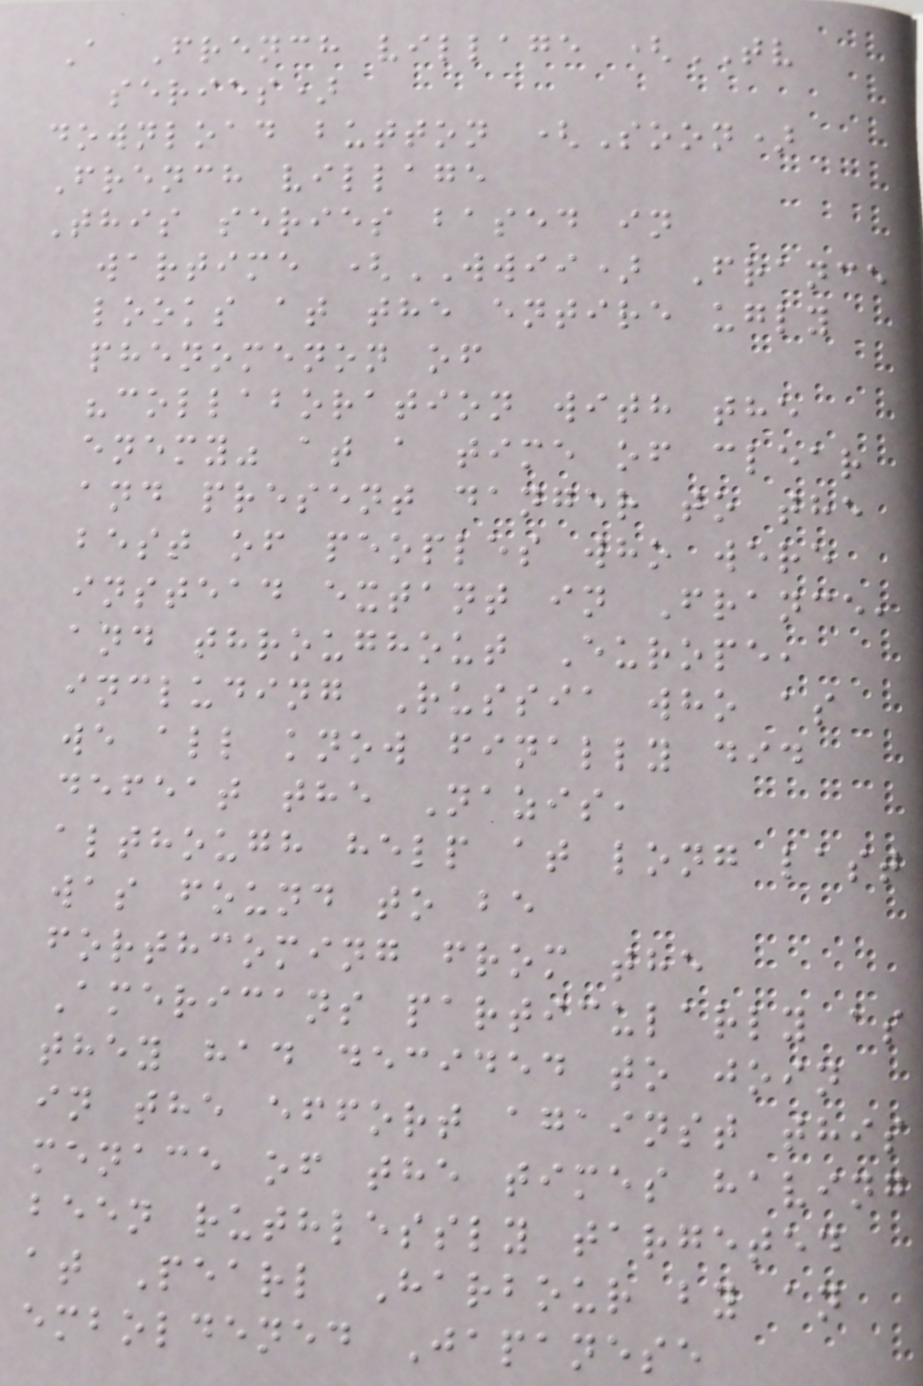A French village (TV
series)
download button (Soon)
French village
This series based in
wartime (WWII) France
looks at the entire ugly
phenomenon of
"collaboration with the
enemy" at a time of clear
and present danger to the
best of peoples who were
instead extant in France,
and throughout Europe,
including Russia who as
we all know finally did
defeat the Nazis,
although help at long last
was found to be
forthcoming from the
Americans particularly as
they had decided to join
in the effort against this
menace of the times having
been ruthlessly targeted
at Pearl Harbour by an
emboldened Japanese
